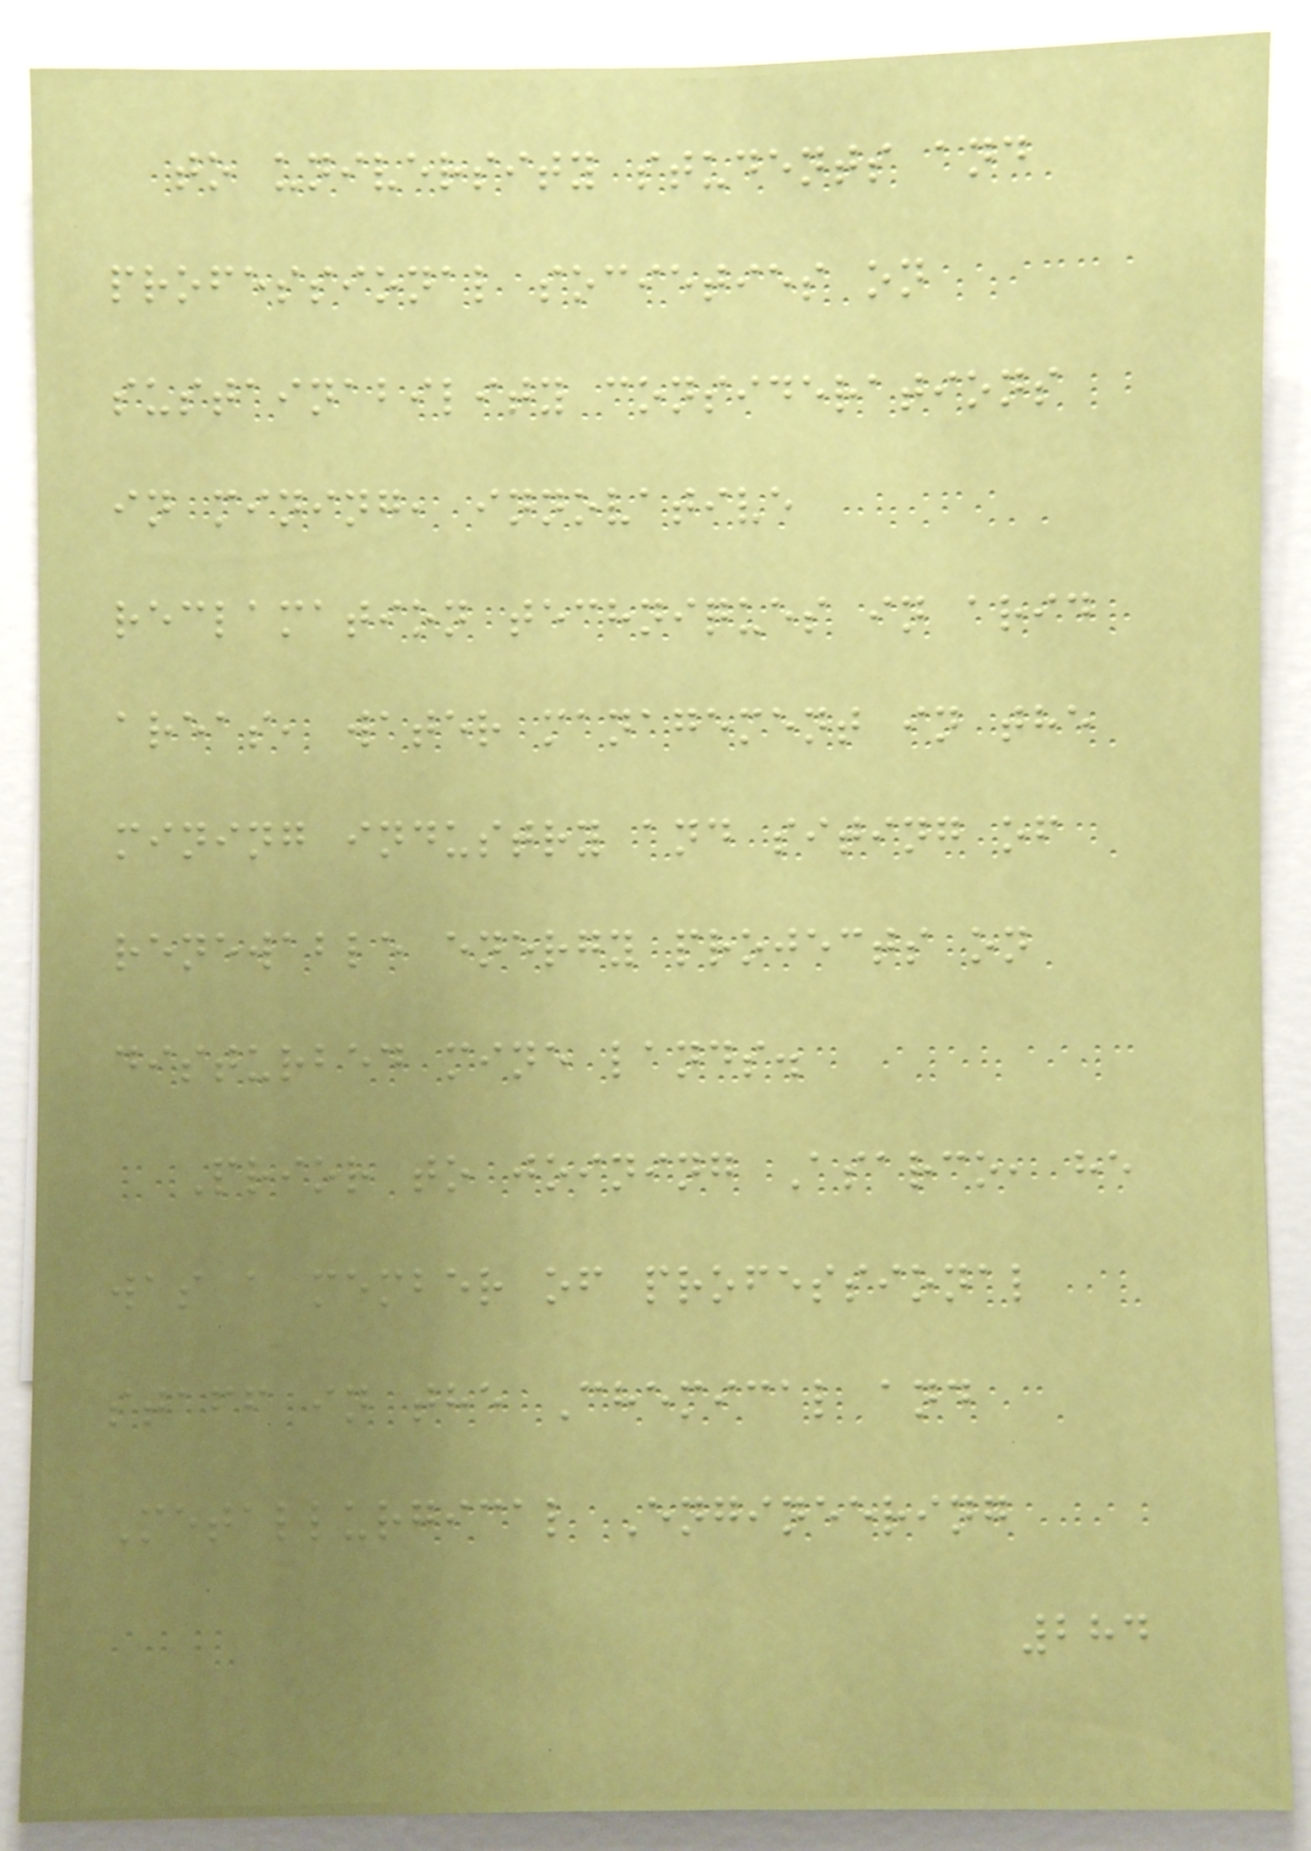to university students and
professional societies on
sustainability considerations
in mining, innovative
reclamation techniques in arid
areas, water management in the
mining industry and siting of
renewable energy projects on
disturbed mine lands.
Prior to joining Asarco, he
was a member of professional
staff in the Chemical and
Metallurgical Engineering
284
